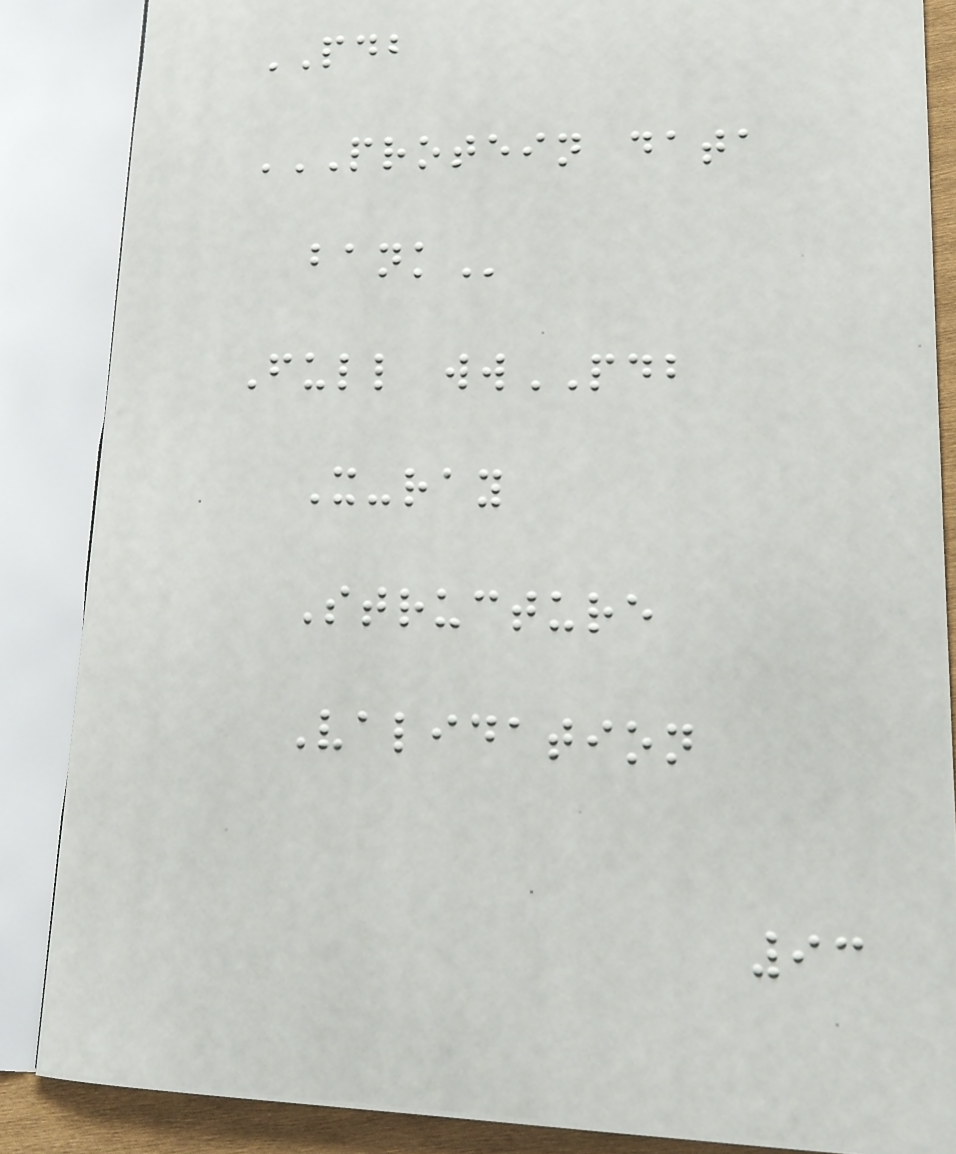PDB
PROTEIN DATA
BANK
Full wwPDB
X-ray
Structure
Validation
93
